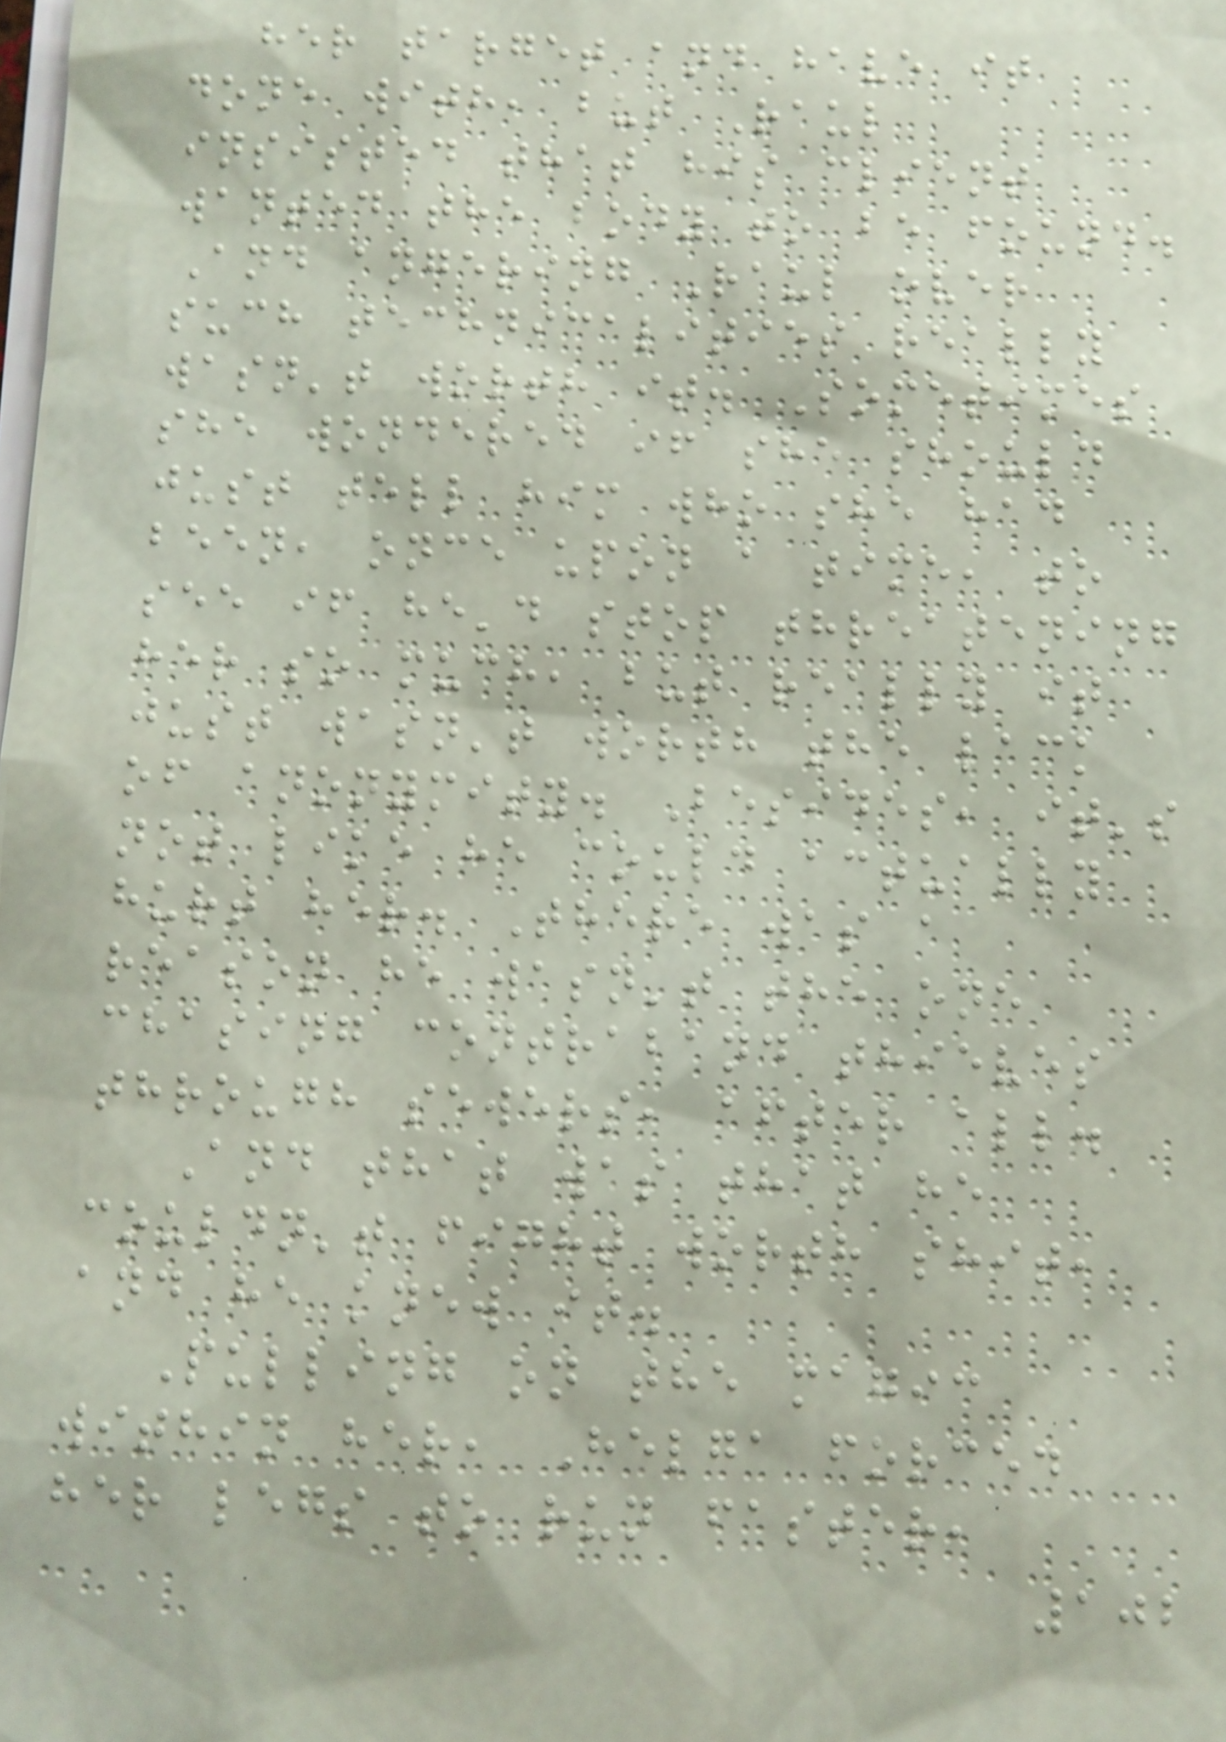her target and have it
done with, but Raul
insisted that his client
wanted the body to be found.
And angering Raul over
such technicalities really
wasn't worth it. Sometimes
she wondered if she should
just tell him who she had
been, once upon a time, to
see if he'd stop threatening
her so much, but really it
just wasn't worth the lack
of anonymity. Besides, it's
not like he could actually
hurt her. There was a
reason he wasn't the one
chasing contraband thieves
through sewers, after all.
And that was that he
couldn't fight worth shit,
and he knew it.
Pulling on the magic
within her, Helga forced
her legs to run faster,
102
